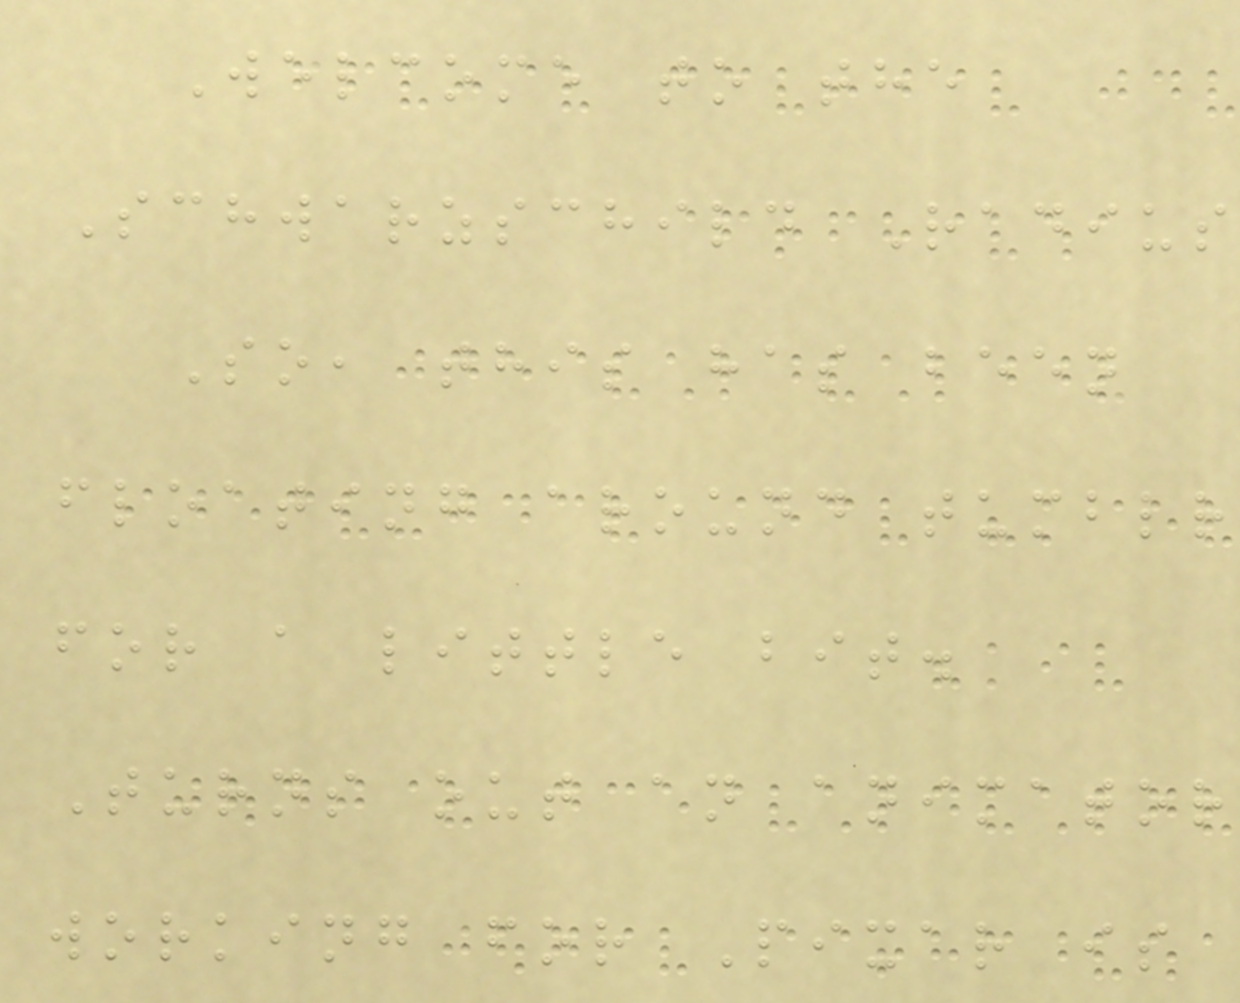Welcome to the
Schwarzschild Radius
So, this has been
floating around tumblr
for a little bit.
Turns out an animator
working for Pixar is
